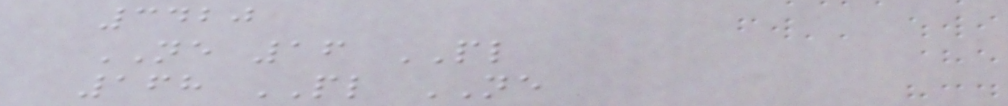3420
NE 16 PL
168 PL NE
